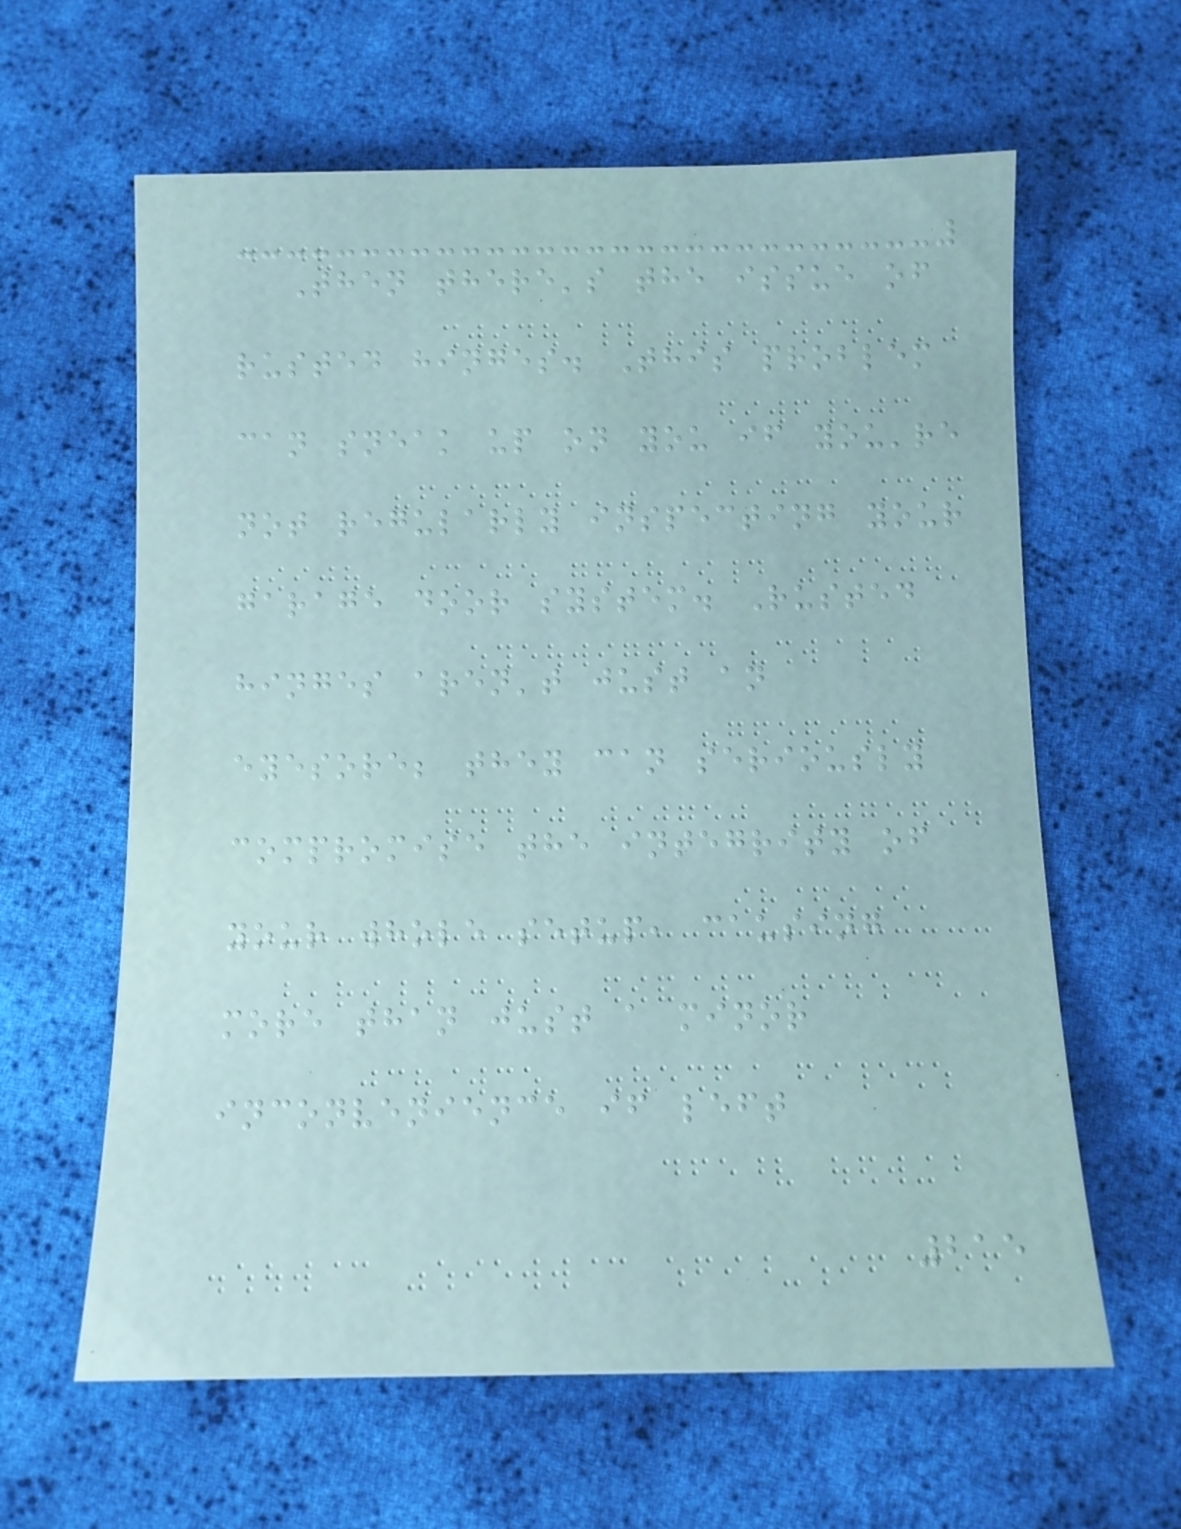Then there's the issue of
rusted hinges. This problem
can sneak up on you if you're
not regularly inspecting your
garage door system. Rusted
hinges aren't just an
eyesore; they can seriously
compromise the integrity of
your whole setup, causing
more than just a minor
inconvenience if left
215
